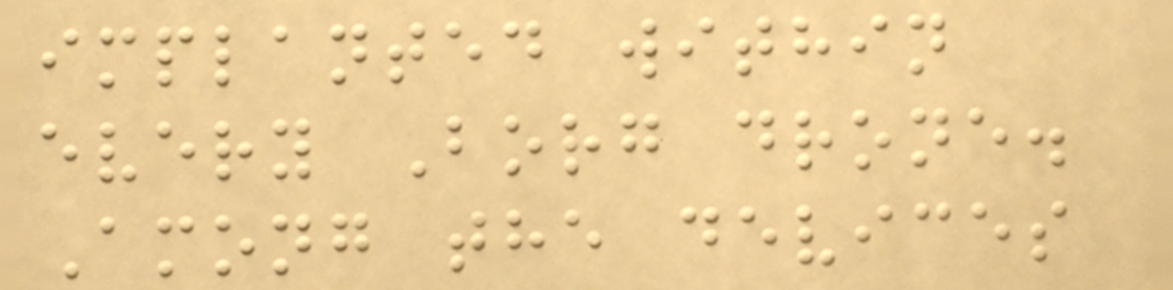implanted within
every Borg drone.
Among the devices
